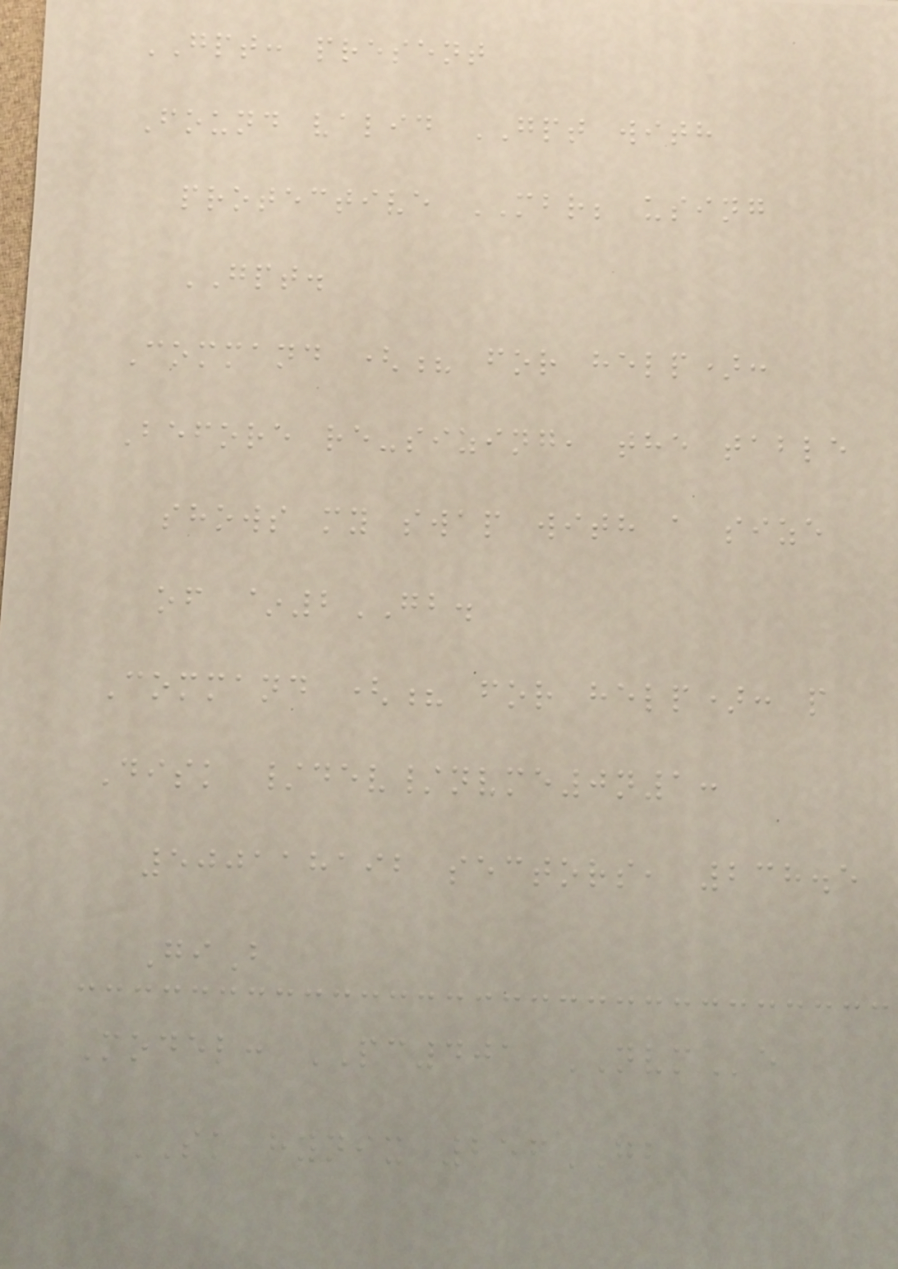GPT: present
Found valid GPT with
protective MBR; using
GPT.
Command (? for help):
Before re-sizing, the table
shows my swap with a size
of ~2GB.
Command (? for help): p
Disk /dev/nvme0n1:
500118192 sectors, 238.5
GiB
Model: PC401 NVMe
SK hynix 256GB
